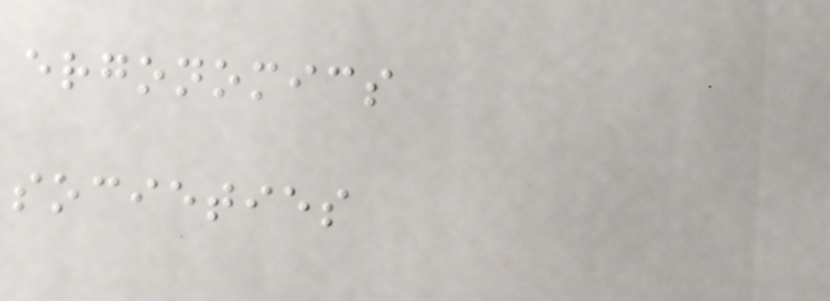ergonomics
societies
